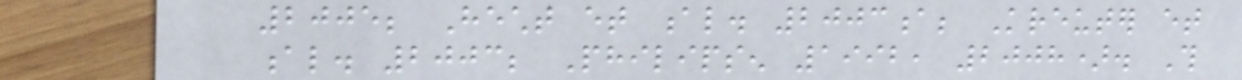2005; Hecht et al. 2003a; Kreuter et
al. 2003; Philipsen 1992, 2008). This
